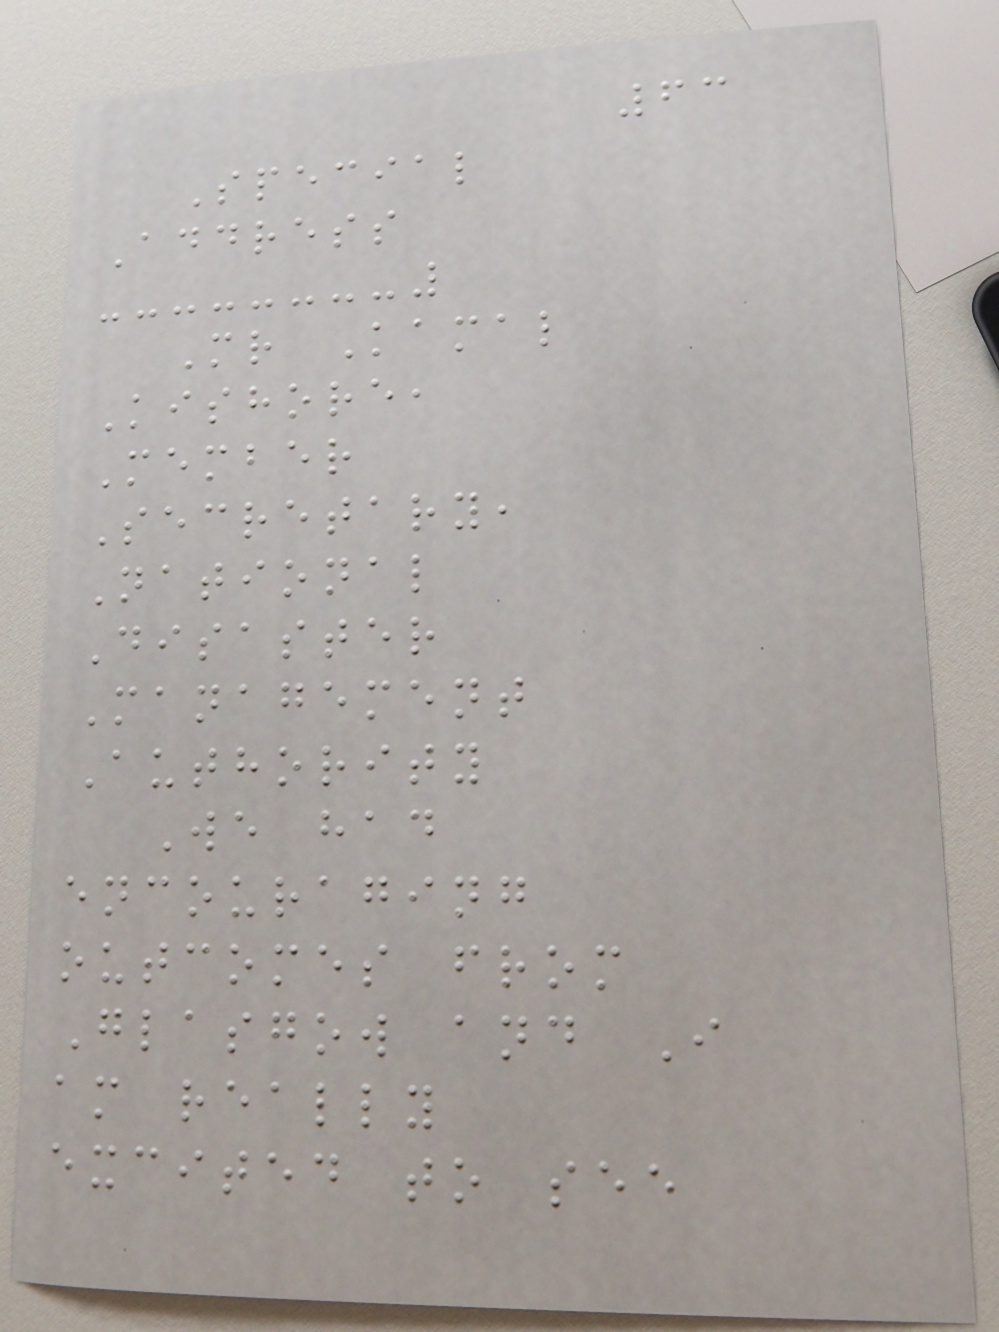63
Special
Address
Mr Kamal
Kishore,
Member
Secretary,
National
Disaster
Management
Authority
We had
encouraging
outcomes from
Glasgow and I
am really
excited to see
